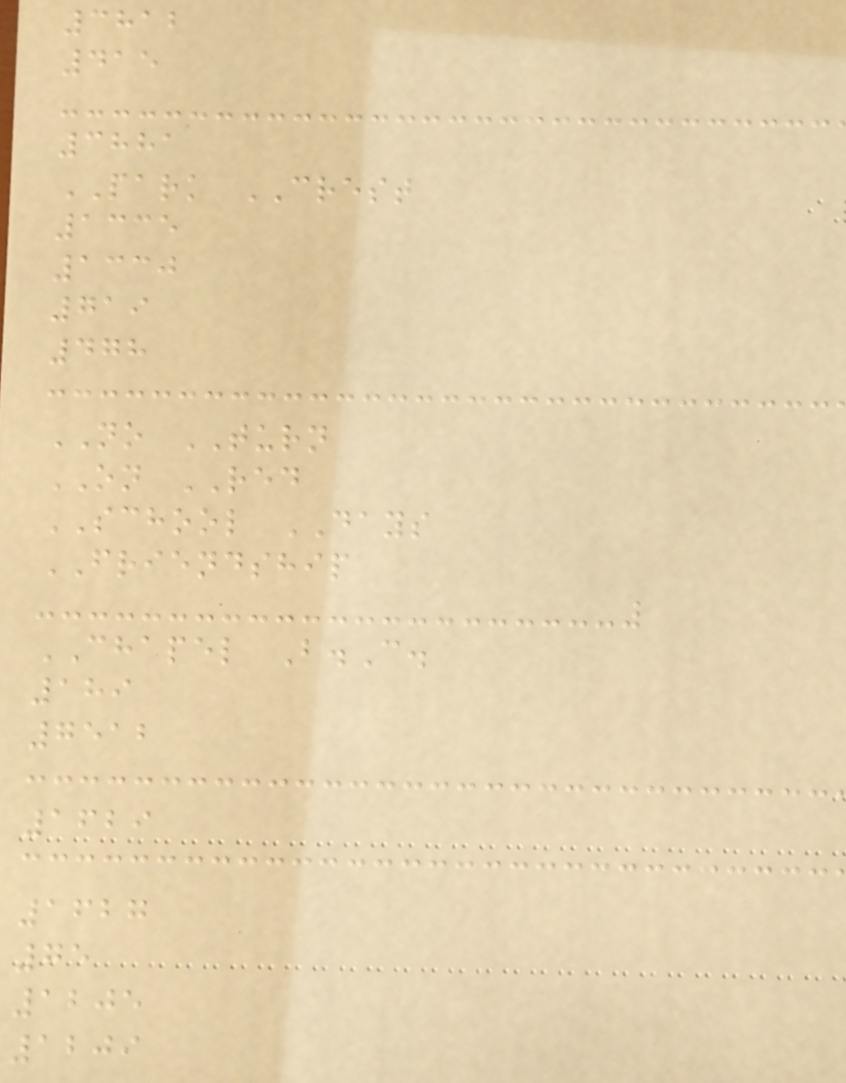3812
415
3881
PARK CREST
1335
1330
719
478
NO TURN
ON RED
SCHOOL DAYS
FRIENDSHIP
CHAPEL B.C.
189
7512
1629
1627
75
1205
1209
